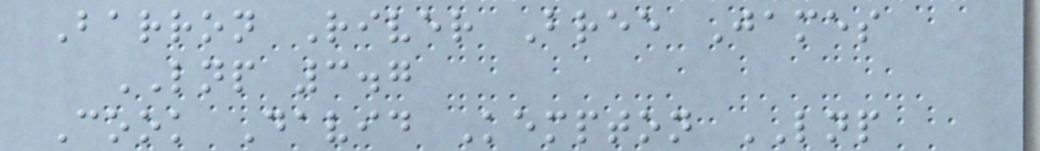Barron River Bree James
LNP 3.7
Cook David Kempton LNP
